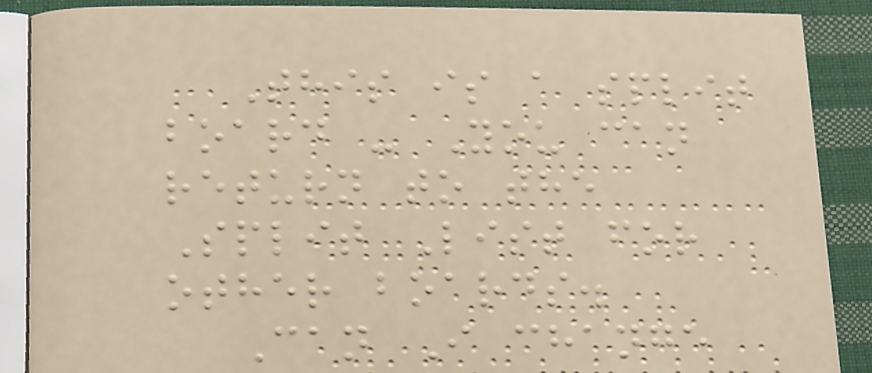This is a split
board - You can
return to the
Split List for
other boards.
Can I change
